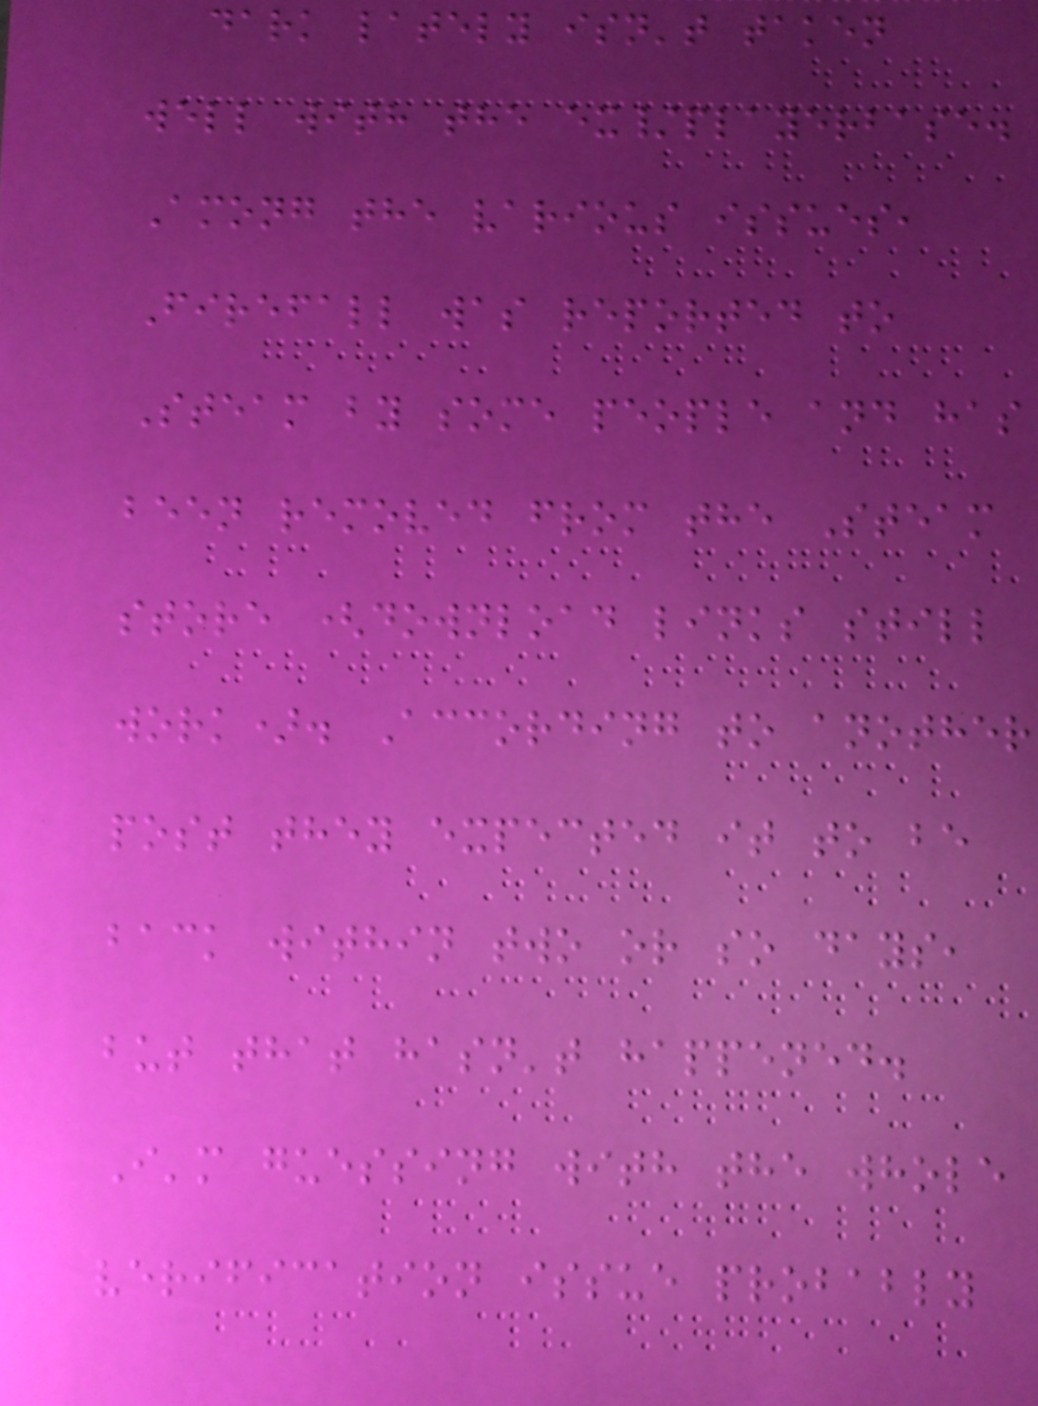dark lately isn't taken
well with the ex/playerbase.
Among the various issues,
Firefall was reported to
Steam by some people and has
been removed from the Steam
store (download links still
work). According to another
post they expected it to be
back within two or so days,
but that hasn't happened.
I'm guessing with the whole
verification issue probably
